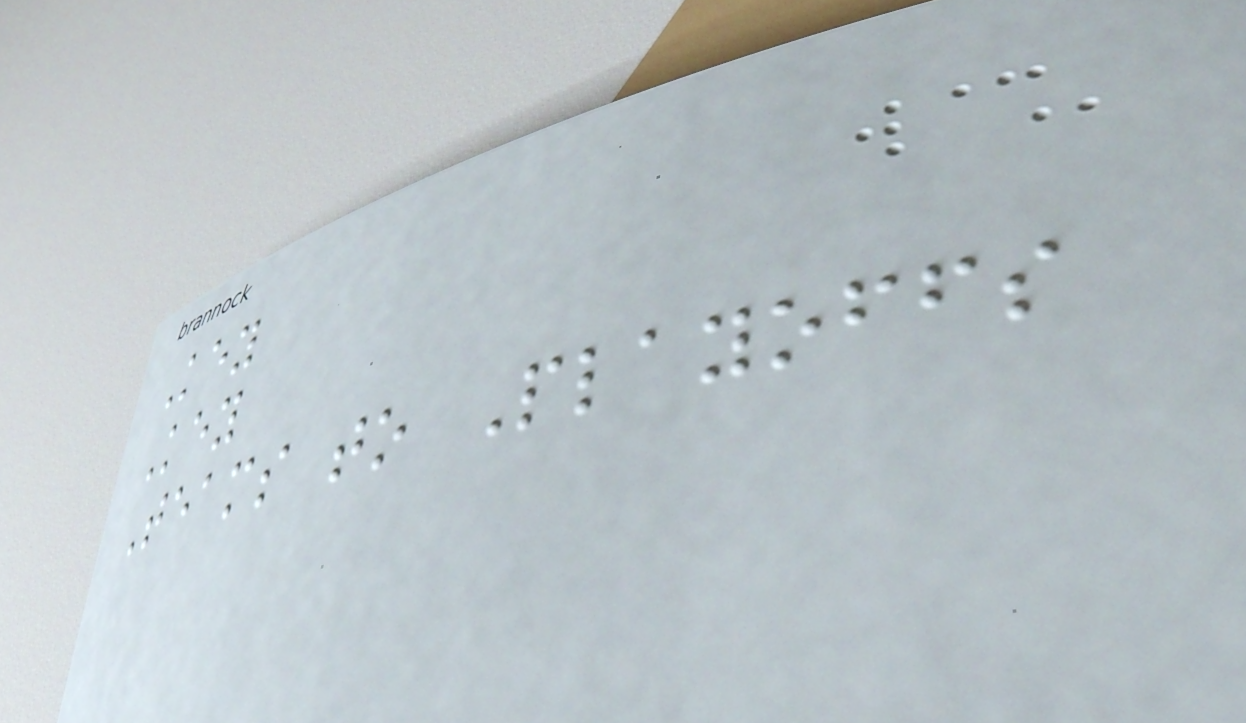Key
Key
Teams to Playoffs
